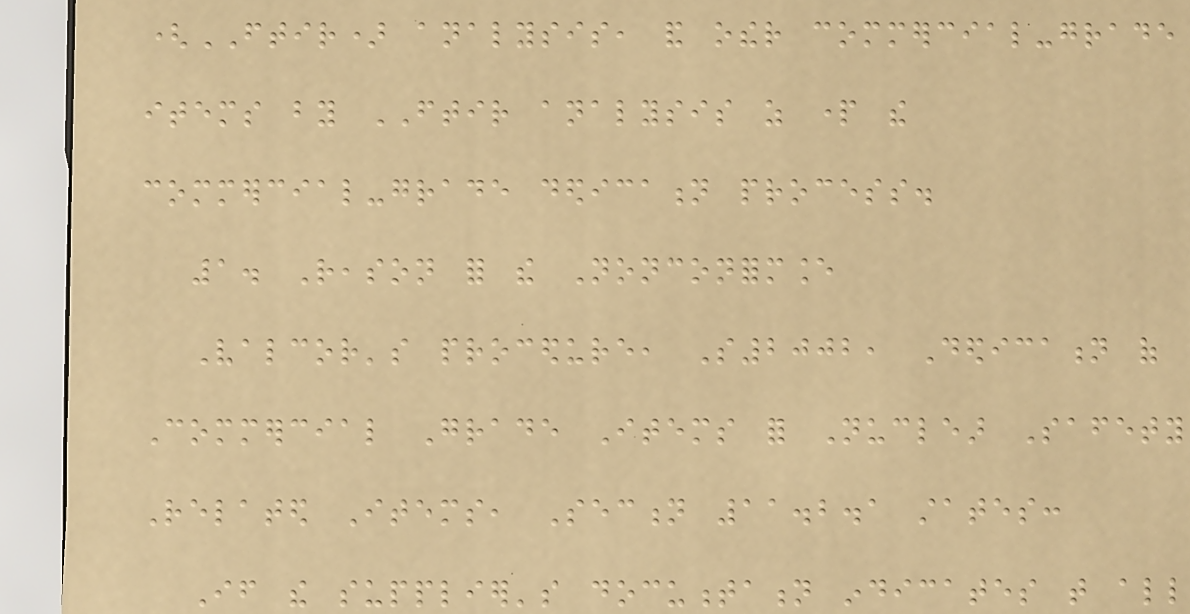(FTIR) analysis, and other commercial-grade
items by FTIR analysis as part the
commercial-grade dedication process.
1. Reason for the Nonconformance
Valcor's procedure, S2002, Dedication of
Commercial Grade Items for Nuclear Safety
Related Items, Section 11.2.1 states:
If the supplier's documentation indicates that all
